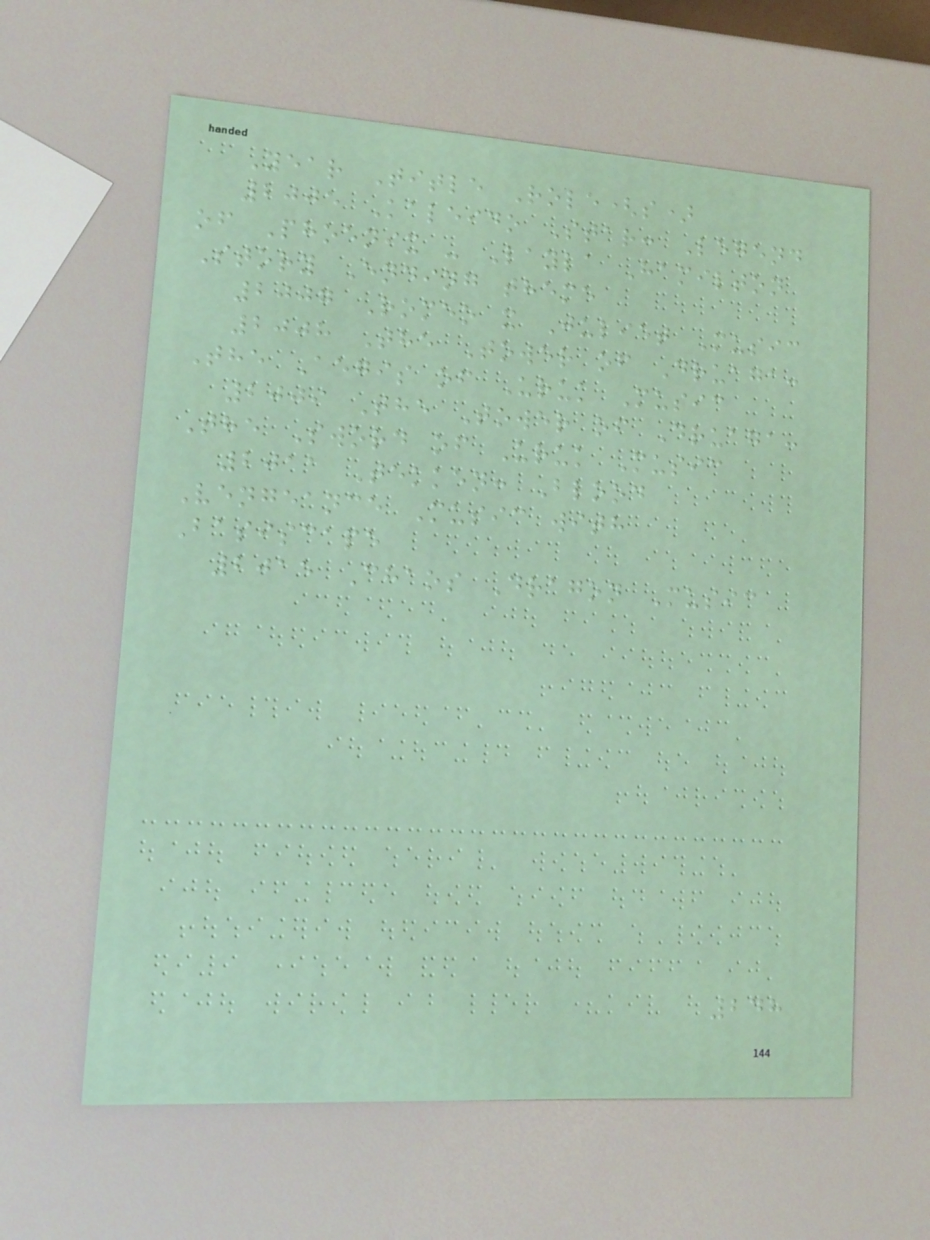Year Title Role(s)
2005 Kaleido Star: Legend
of Phoenix - Layla Hamilton
Story Ending theme
2007 Romeo x Juliet Music
2008 The Tower of Druaga:
The Aegis of Uruk Music
2009 The Tower of Druaga:
The Sword of Uruk Music
2011 Tekken: Blood
Vengeance Music with
Basiscape
2015 Chaos Dragon Music
248
